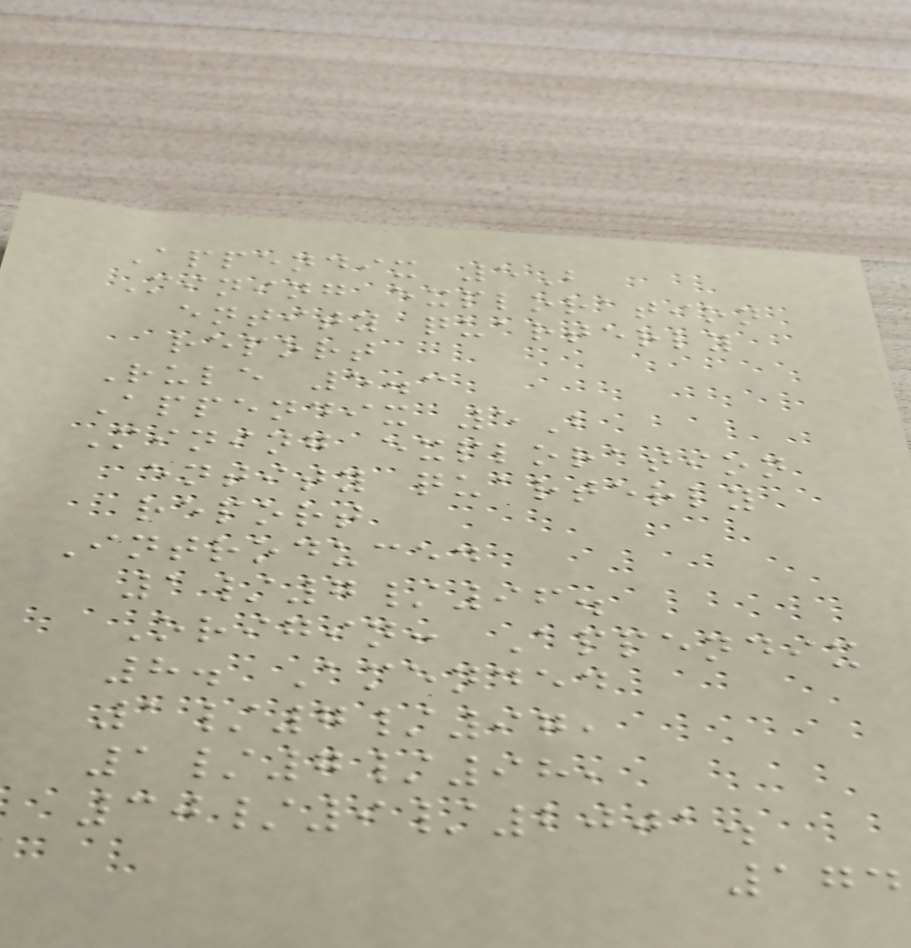Appendix 5B
Mining exploration
entity quarterly
report
Rule 5.3
Appendix 5B
Mining exploration
entity quarterly
report
Introduced
1/7/96.
Origin: Appendix
8. Amended
1/7/97,
1/7/98,
30/9/2001.
174
